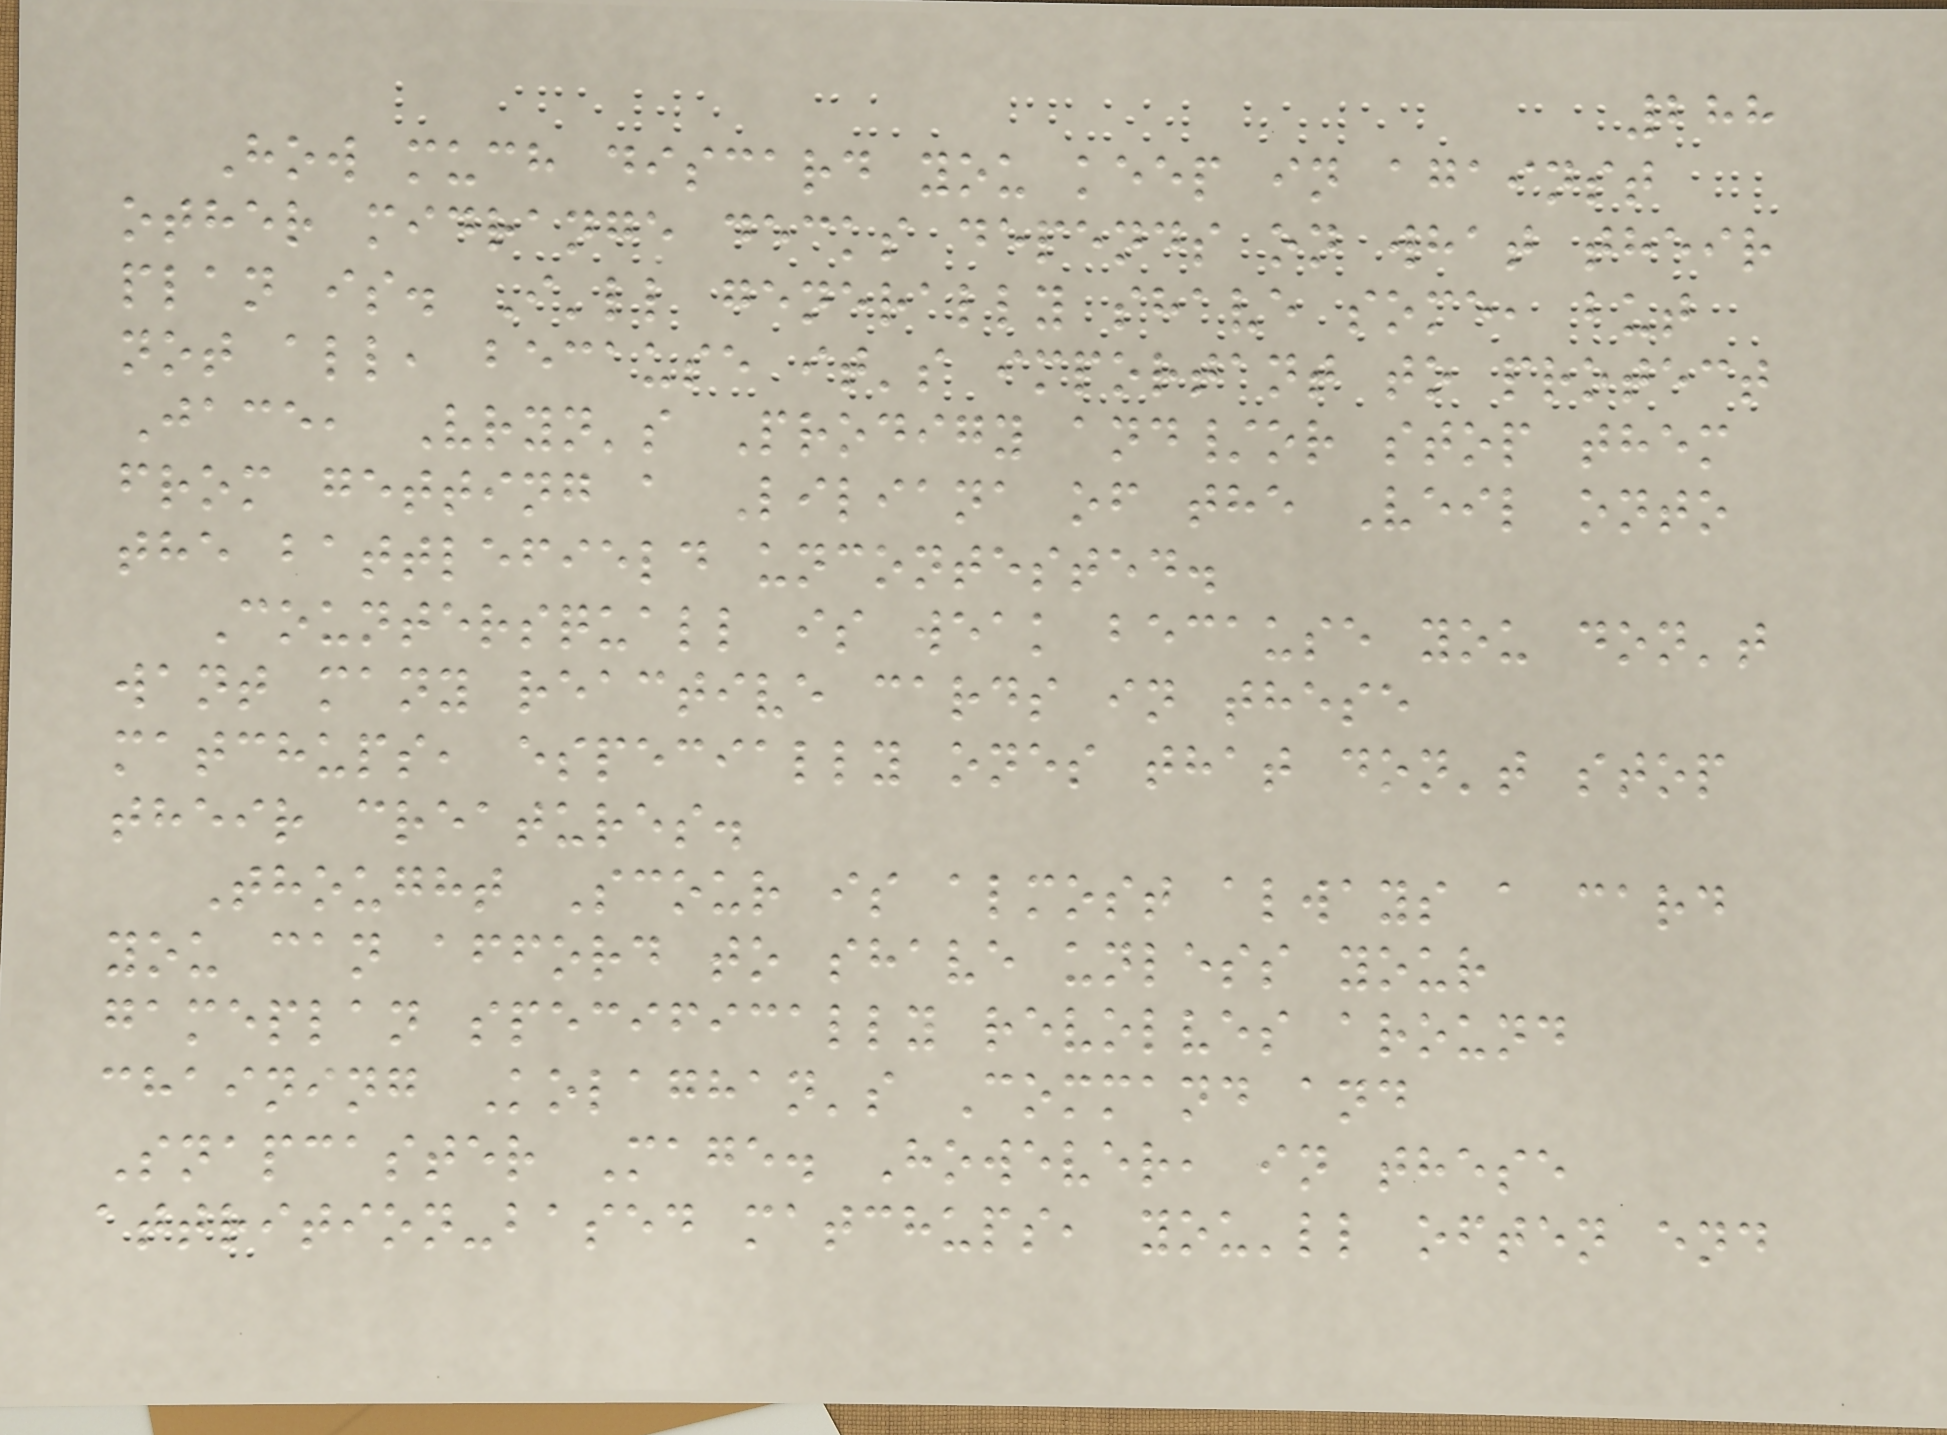288
How much discard you keep in against
other midrange decks depends on what their
plan is. I'll generally shave some, but
not all, because it's important to protect
Jace, Vryn's Prodigy and/or stop them
from getting a Liliana of the Veil onto
the battlefield uncontested.
Countersquall is weak because you don't
want many reactive cards in these
matchups, especially ones that don't stop
their creatures.
Thought Scour is almost always a card
you can afford to shave unless your
gameplan specifically revolves around
chaining Kolaghan's Command and
Snapcaster Mage. However, in these
attrition-based matchups, you'll often end
